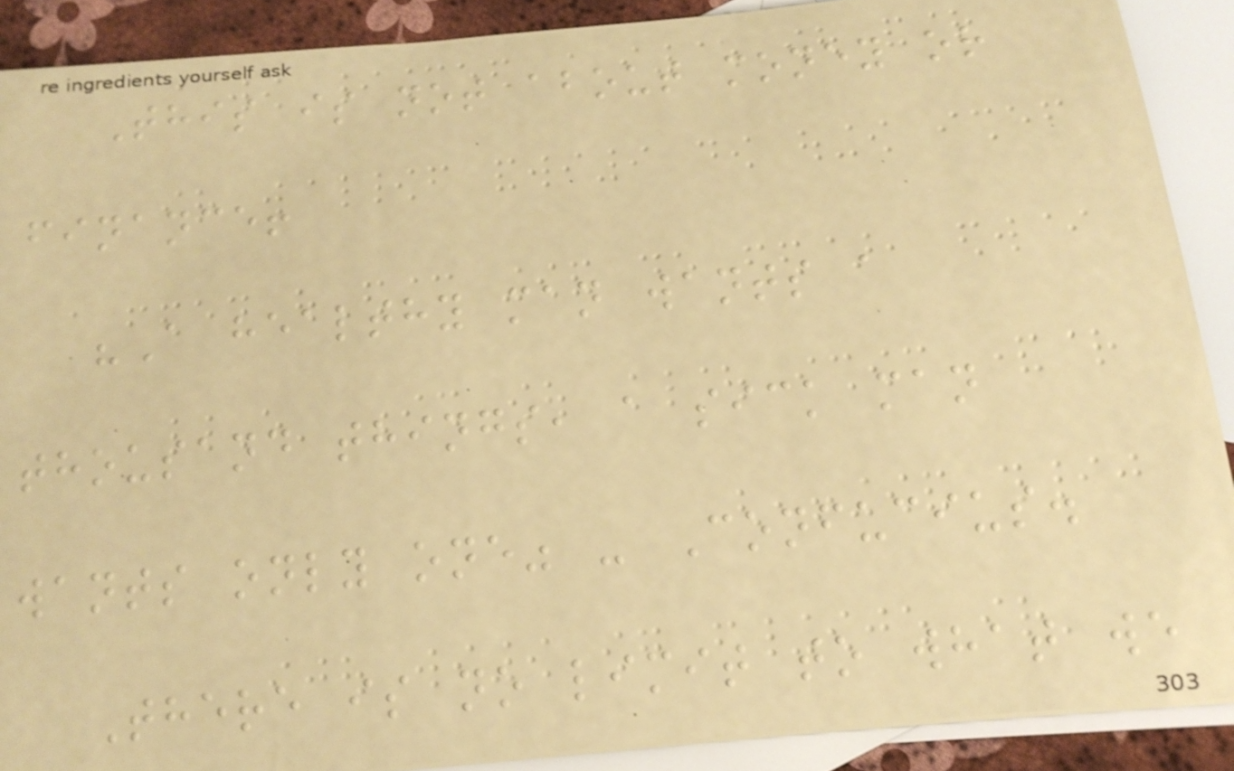This is not about money or
finance!
"A healthy man wants a
thousand things, a sick man
wants only one" - Confucius.
There is no limit to what we
